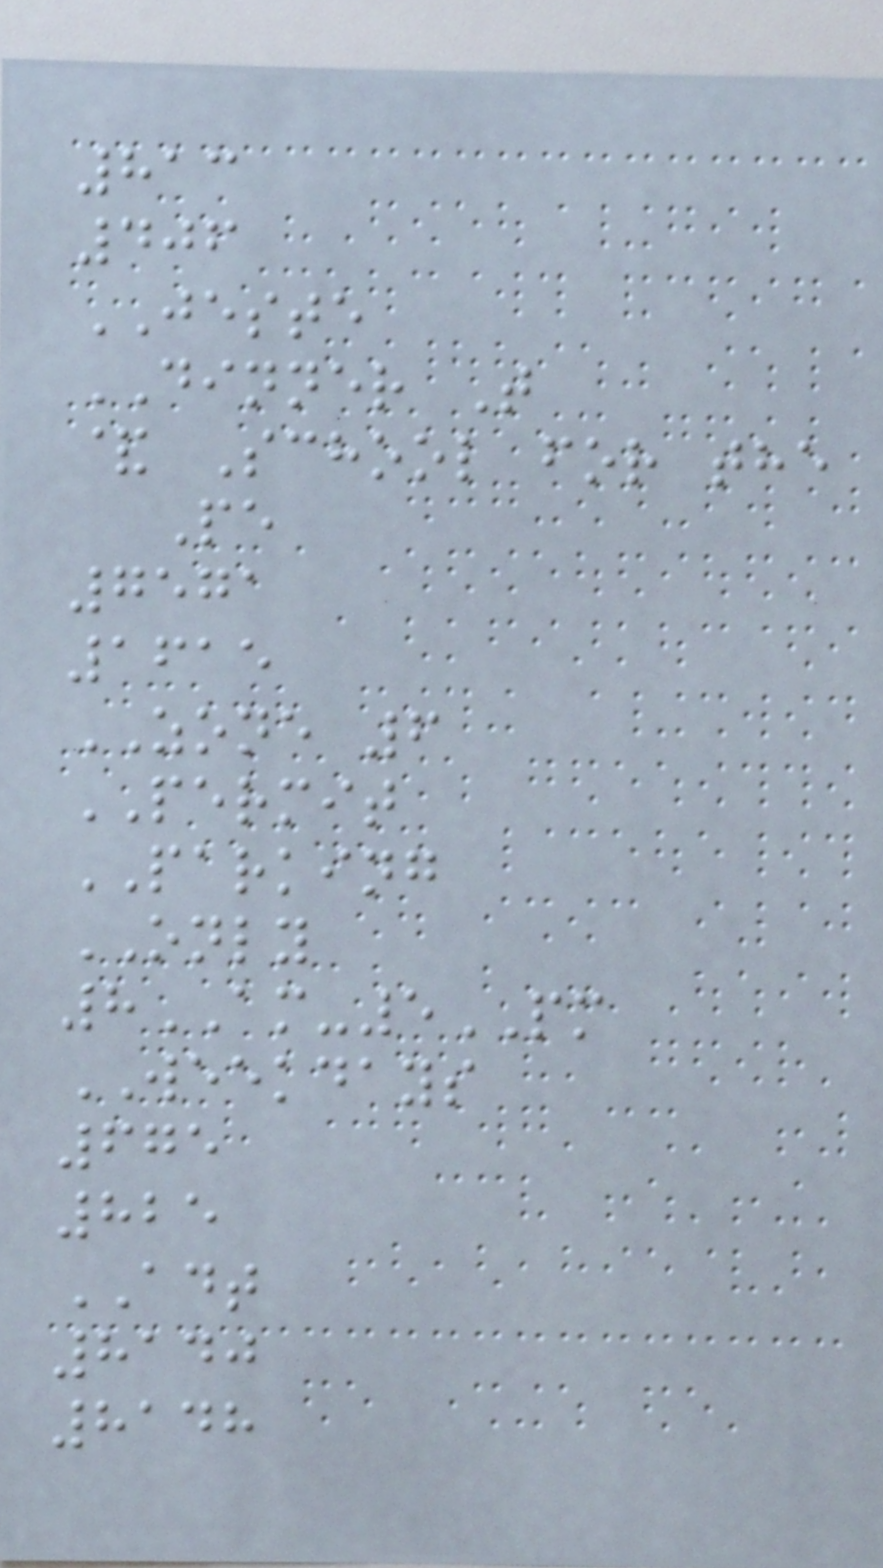813
406
JESTE
DINNER T
& School for the
Pe
7571
1615
ZONE 6
PERMIT
PARKING
ONLY
8AM-5PM
WEEKDAYS
675
825
ADT
8140
8148
